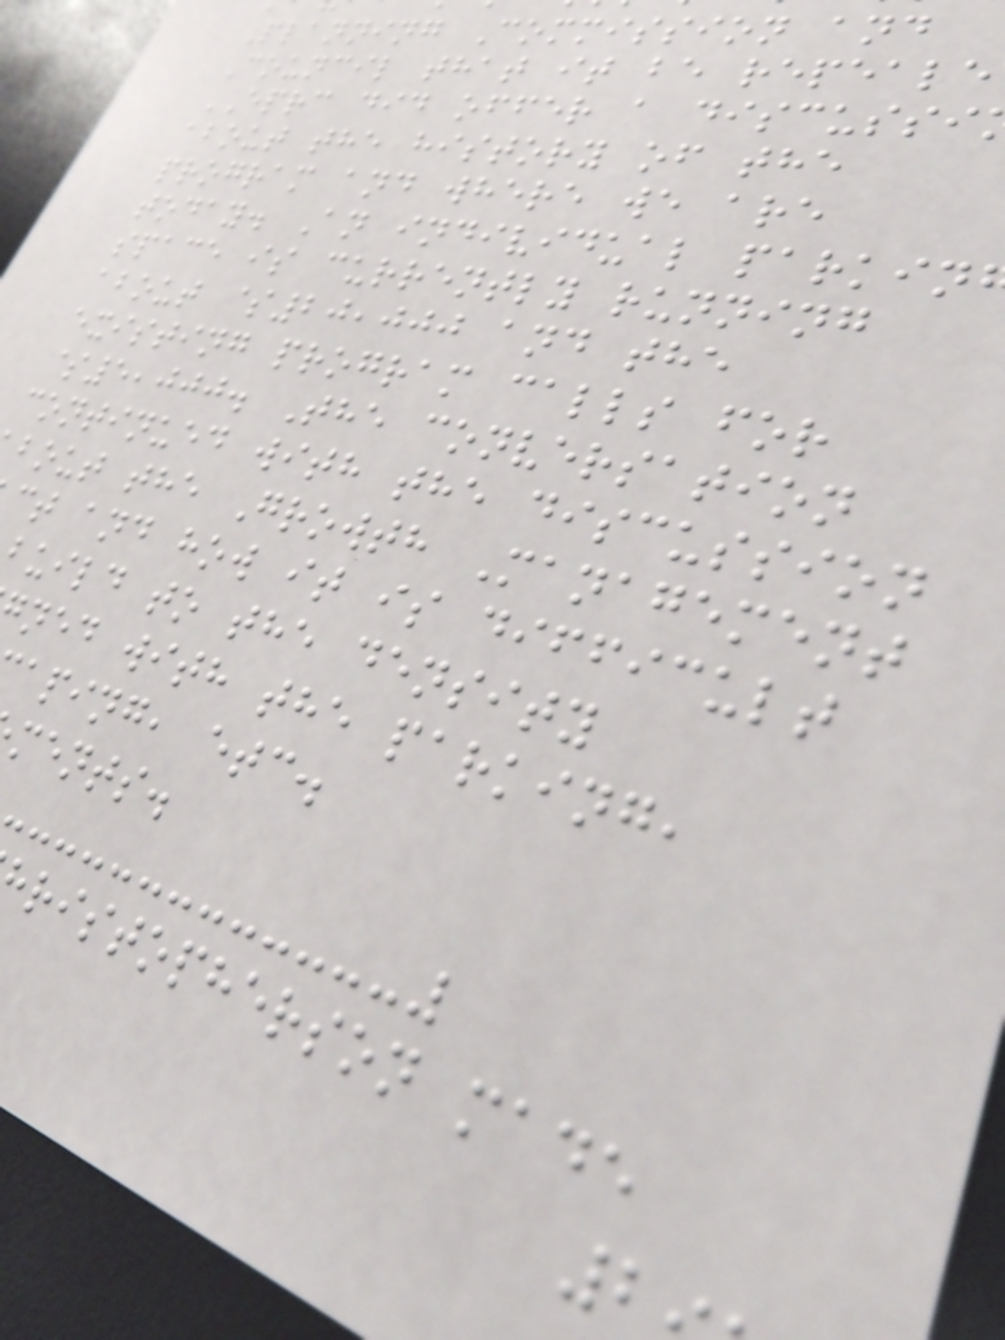Planning Commission and
Council that it be repeale
EPRC did offer a discussi
about the history of the
program and where we are
today. An individual parkin
space is currently running
about $20,000 and the
existing program calls for
$5,000. The conversation
continued with the discussion
bout the Growth Management
ct and how it is difficult
build to the density
ned with the parking,
aping, etc.
ments.
ristopherson made
